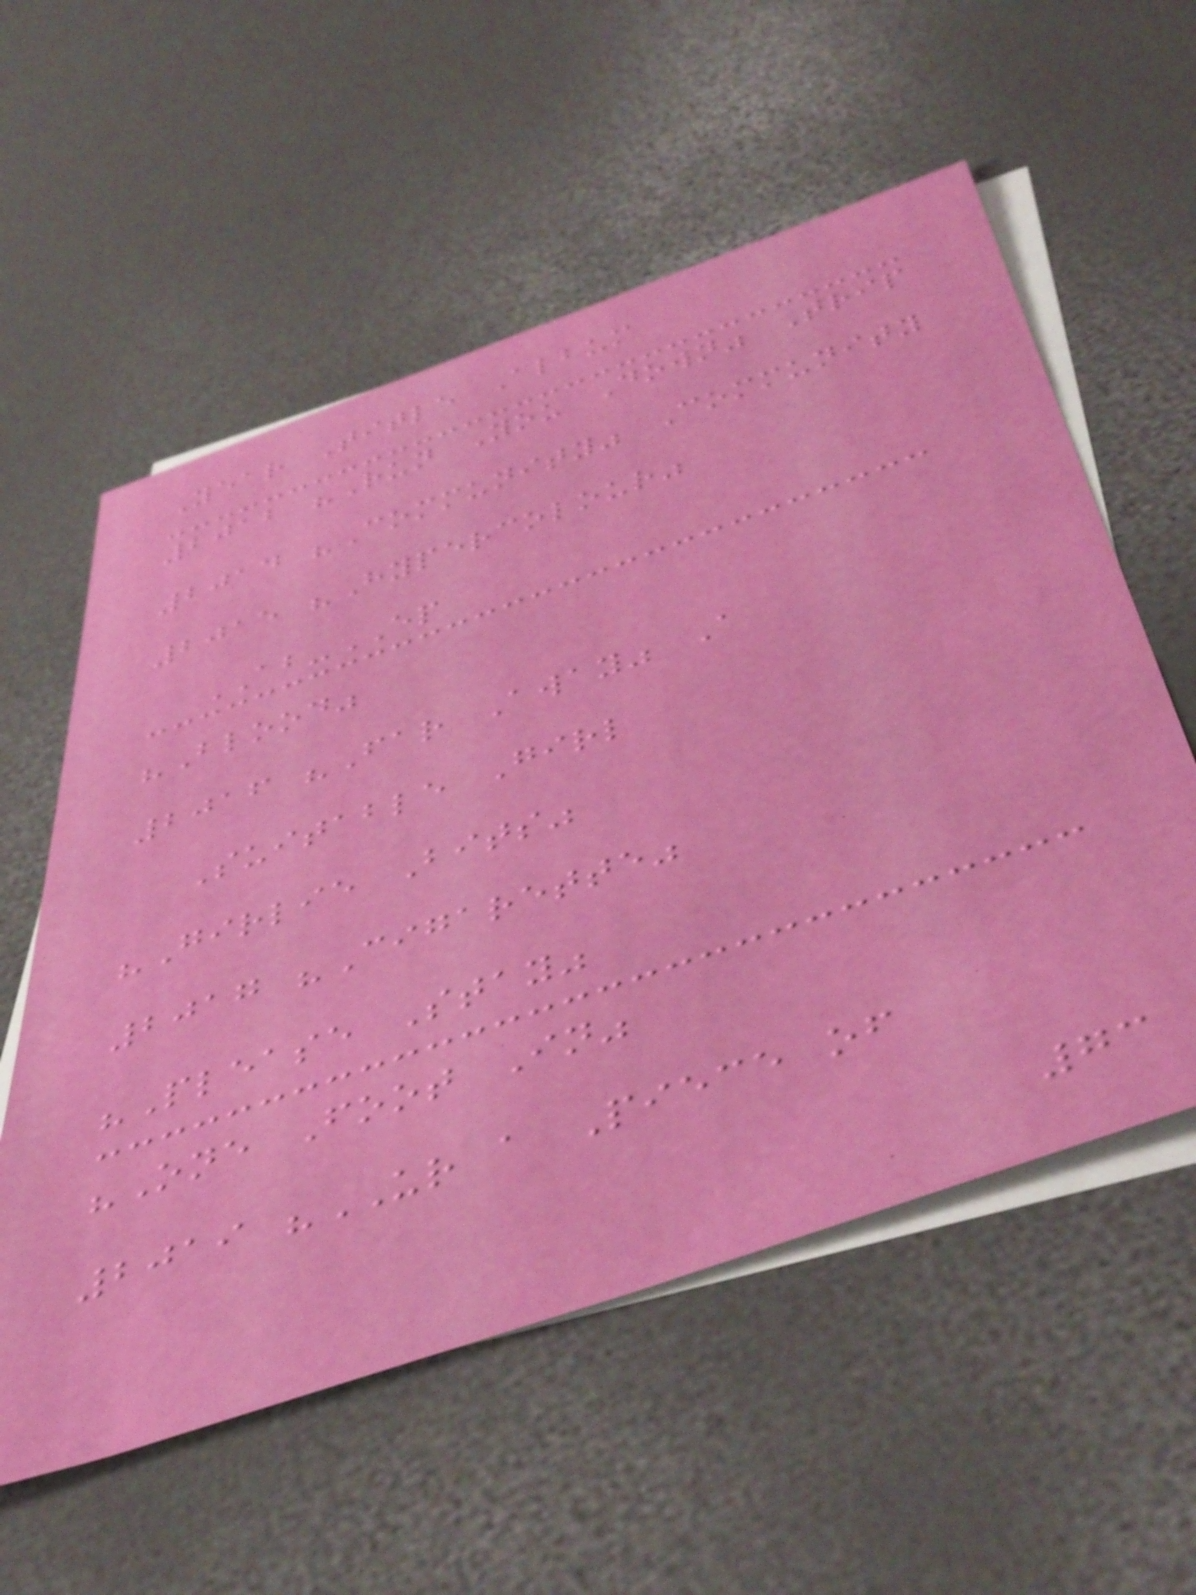Year Title Album
2012 "Run You Down" Trip
2014 "Community" Community
2015 "Hypercolour"
AB-EP
"Blood"
2016 "Far Away" A
Suitable Girl
"Girlie Bits"
2017 "Cigarette"
"Please Stay"
"One Foot In"
2019 "UR a Piece of
73
